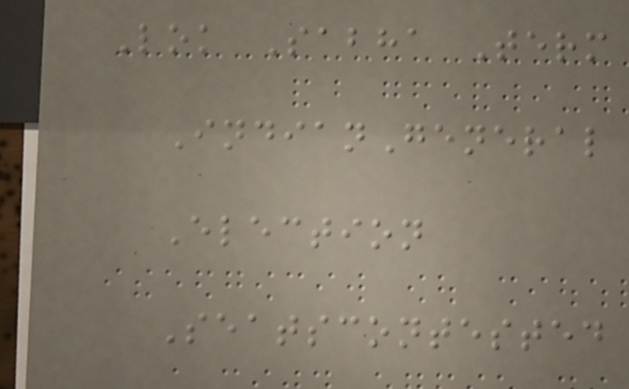Lok Sabha Term
IndianGeneral
Election
Seatscontested
